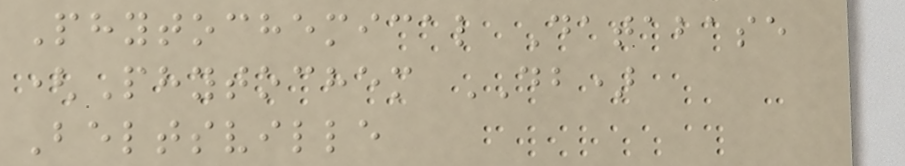Phytochemical Database
(Phytochem DB)
Beltsville
